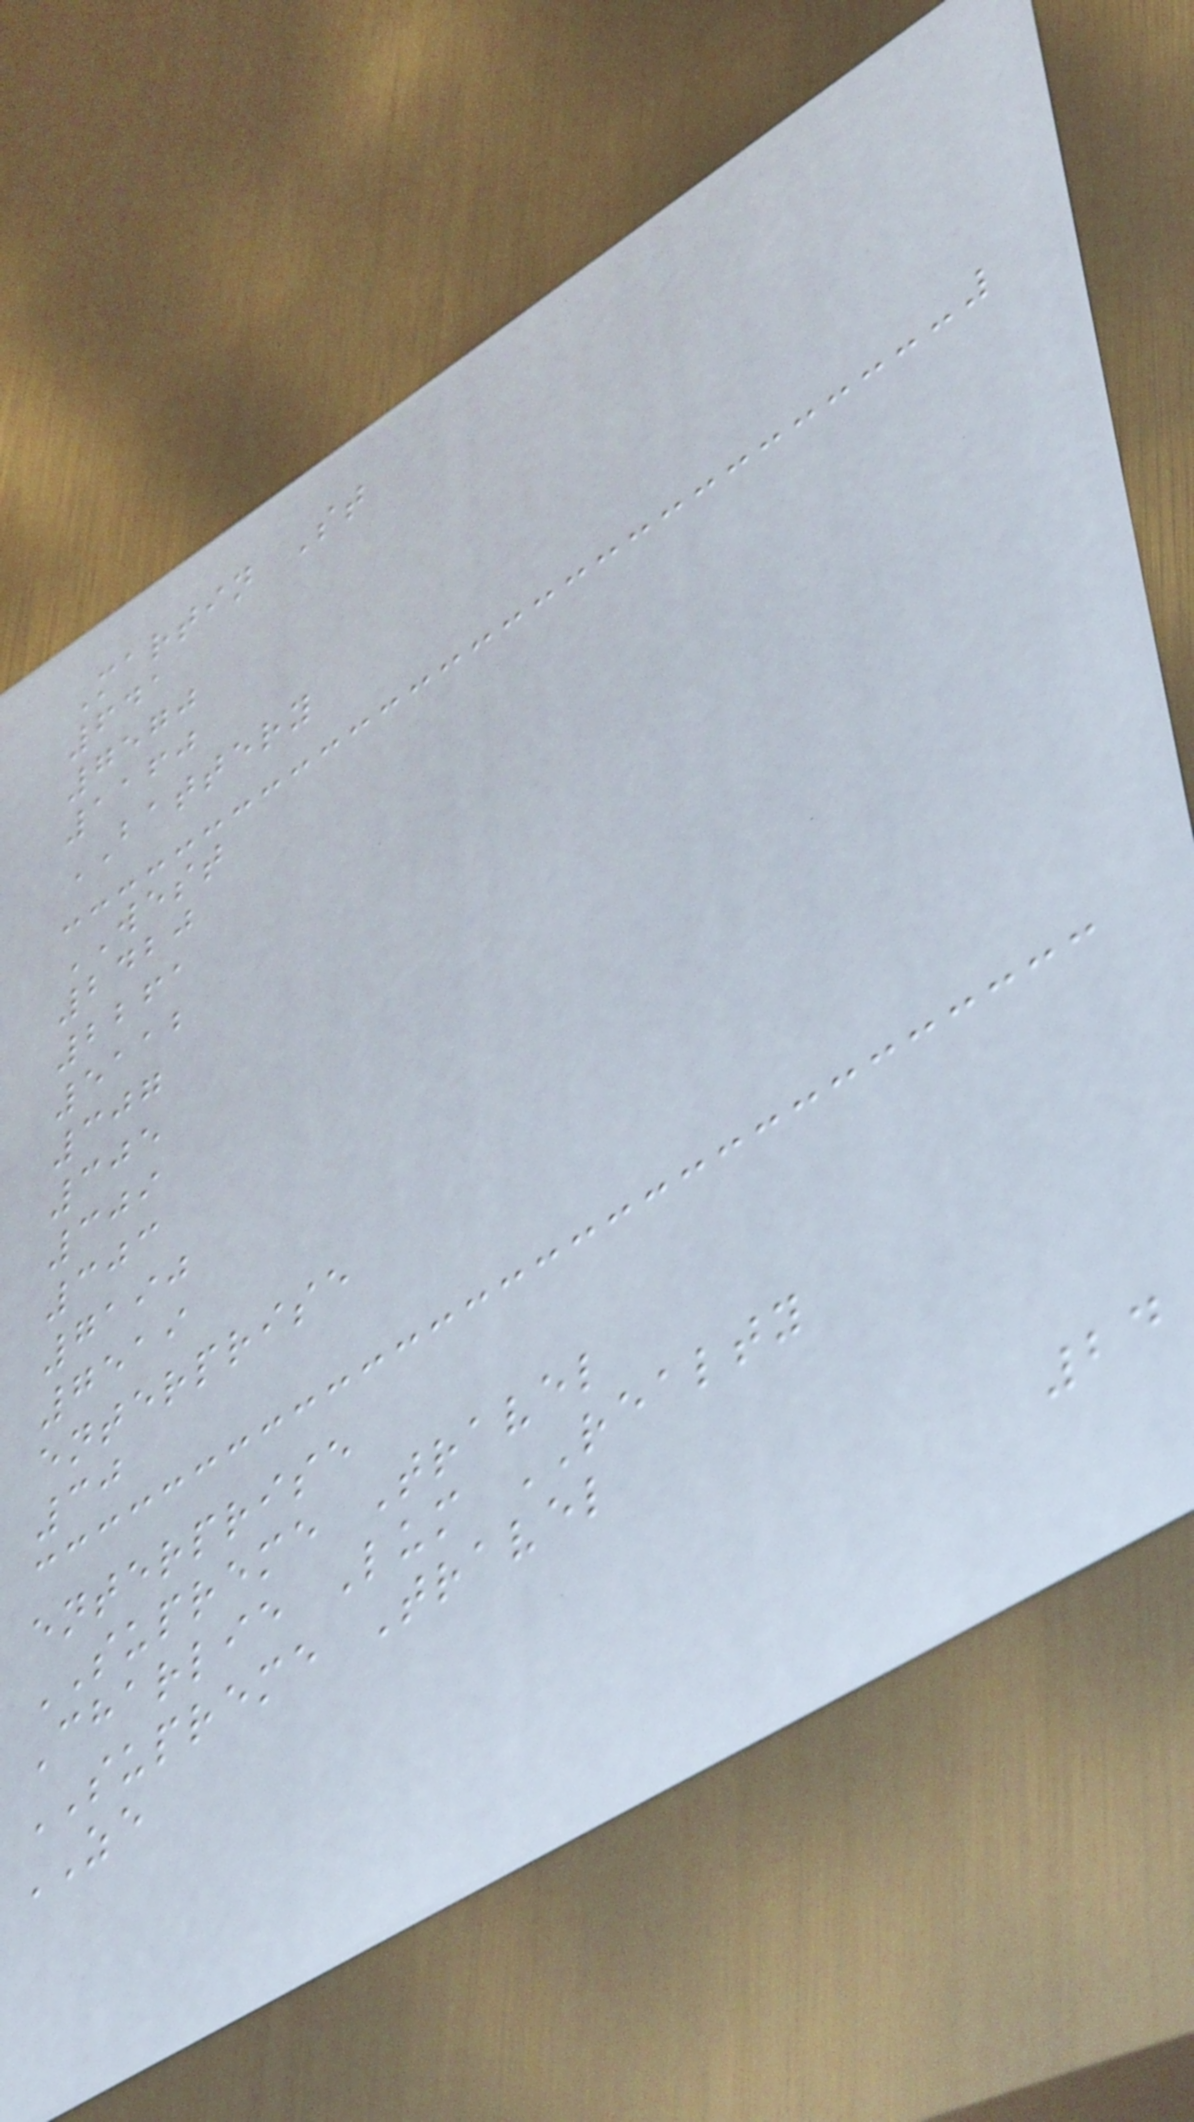Martin St
641
7570
1160
BATTERY
WEST
2420
2261
5112
307
305
309
303
7190
7519
enterprise
30
enterprise
SUPREME Travel
Charlie Lum REALTY
SUPREME Travel
ZE
24
